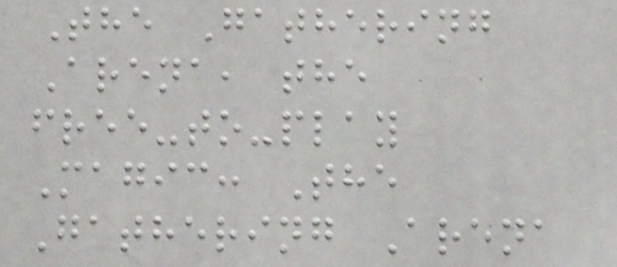The Gathering
Arena, the
free-to-play
Magic: The
Gathering Arena
